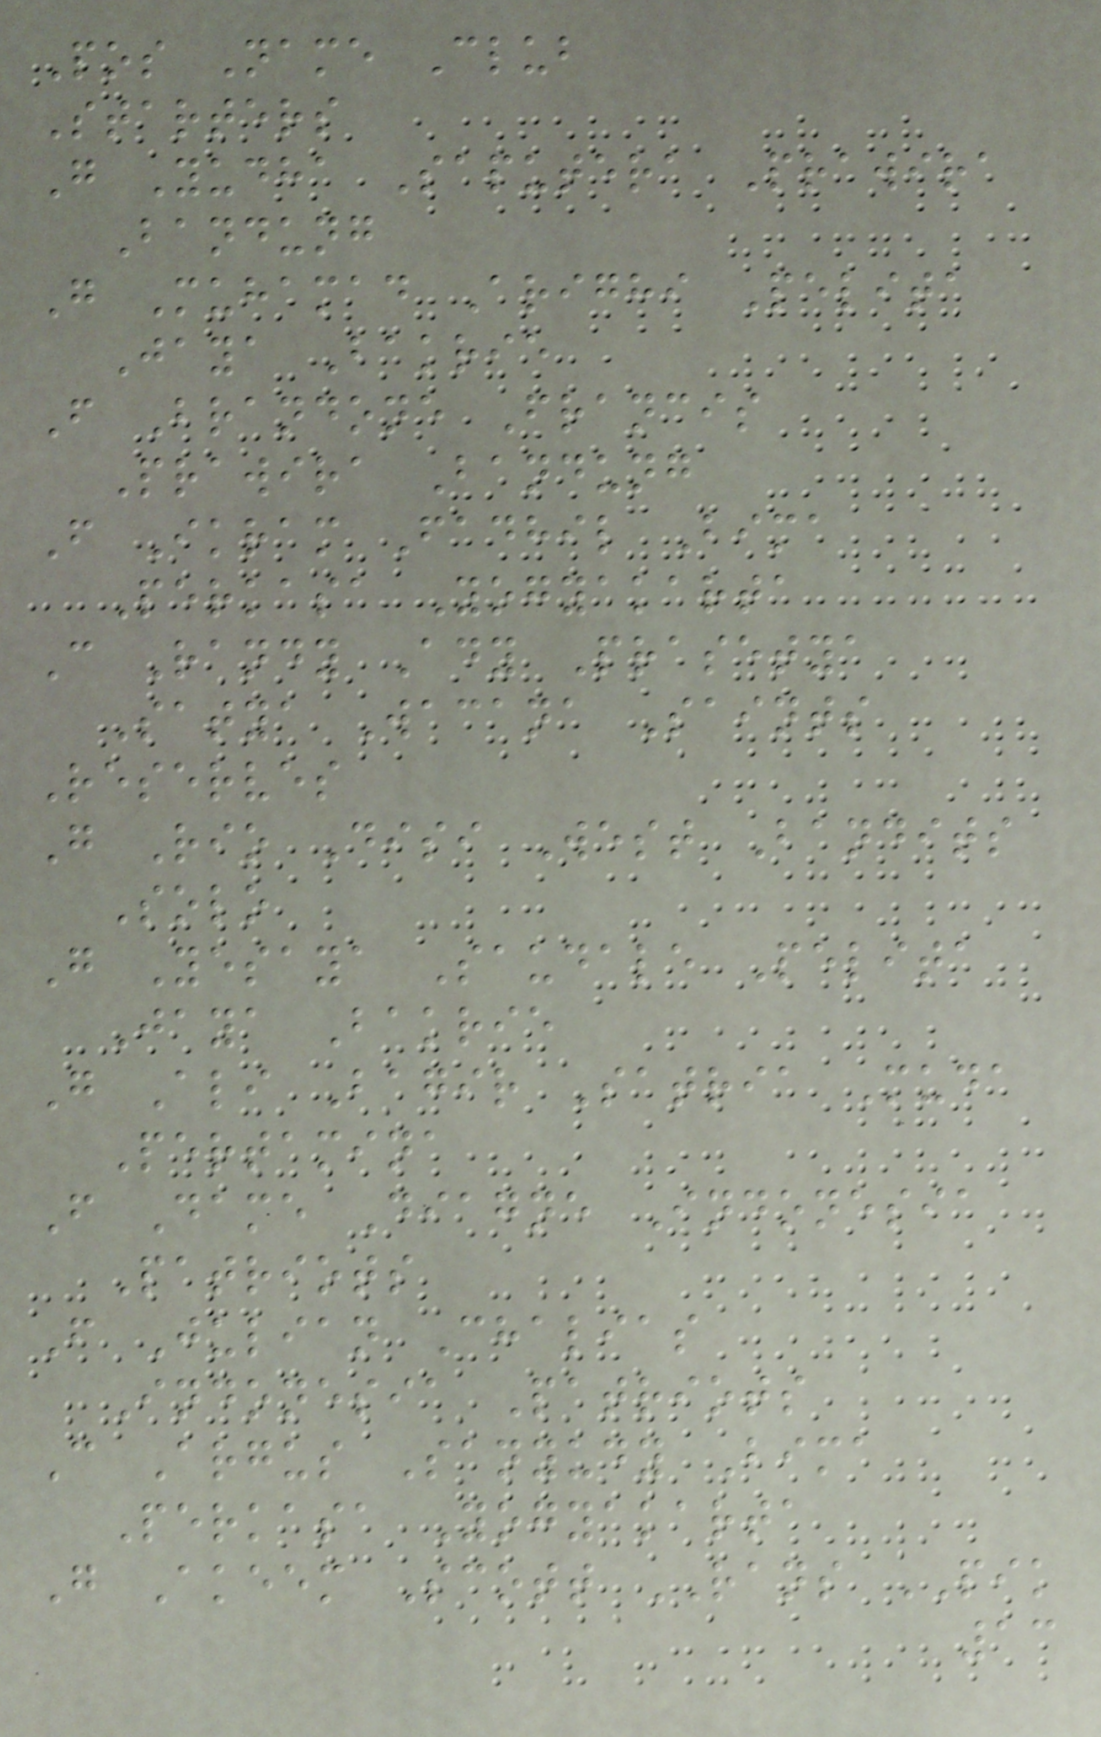Pos Name Club
Starters
G Yudha Saputera Prawira
Bandung
G Muhamad Arighi Pelita
Jaya Bakrie
F Brandone Francis
Prawira Bandung
F Ikram Fadhil Bima
Perkasa Yogyakarta
C Randy Ady Prasetya
Satya Wacana Saints
Reserves
G Rio Disi West Bandits
Solo
G Yesaya Saudale Pelita
Jaya Bakrie
G Ali Bagir Satria Muda
Pertamina
F Dame Diagne Indonesia
Patriots
F Julian Chalias
Indonesia Patriots
C Argus Sanyudy Bima
Perkasa Yogyakarta
G Akeem Scott RANS PIK
13
